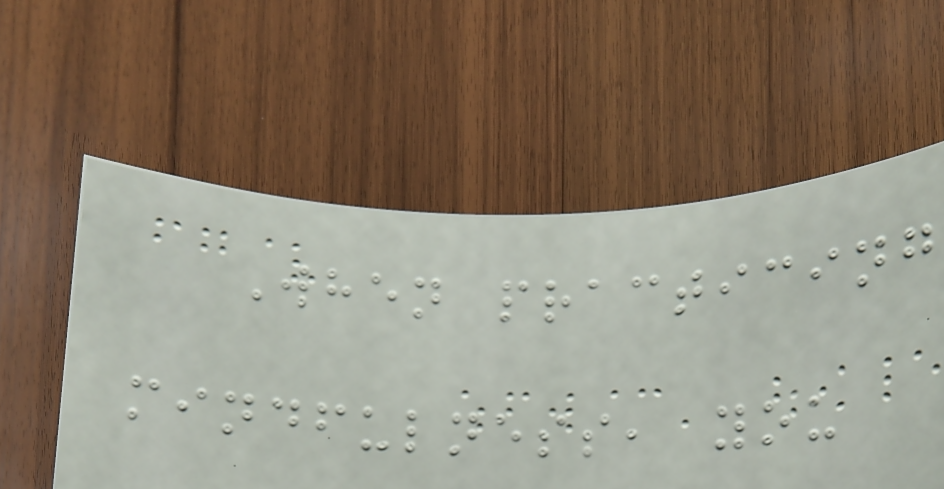When practicing
mindfulness, you
